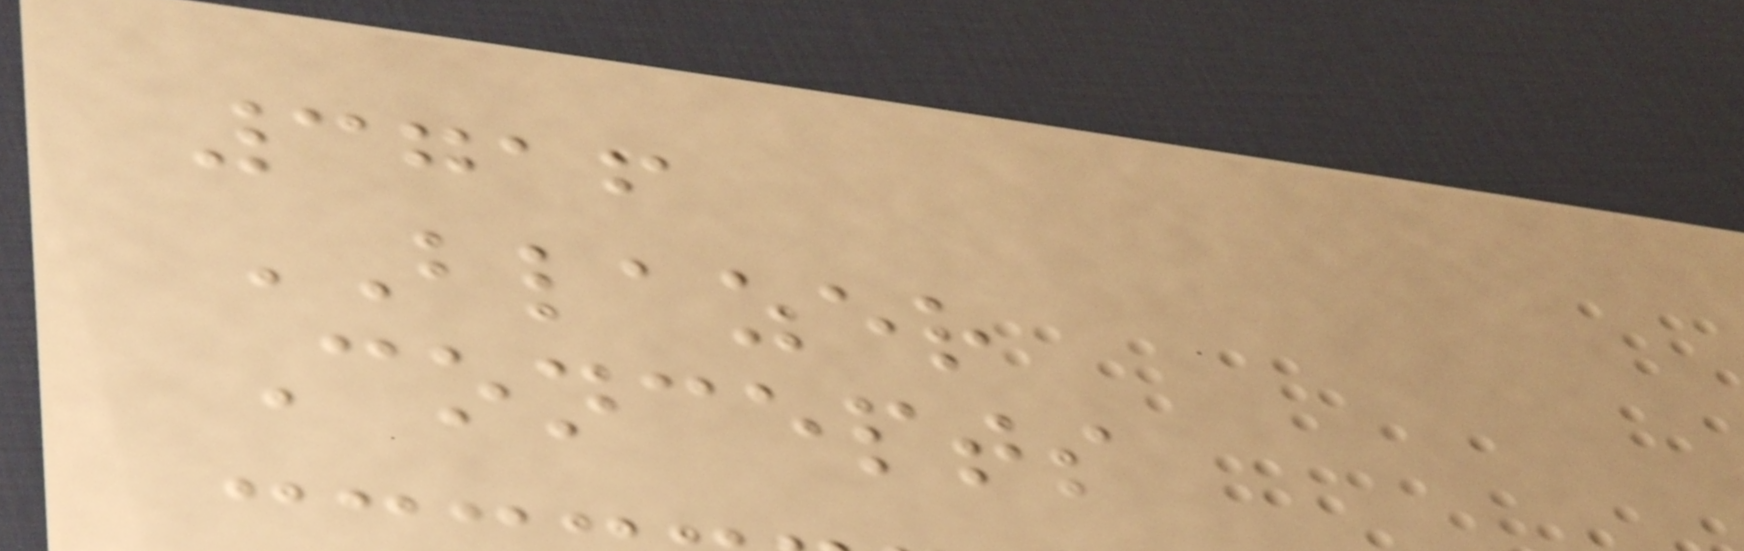3716
BLAZER
Concepts
